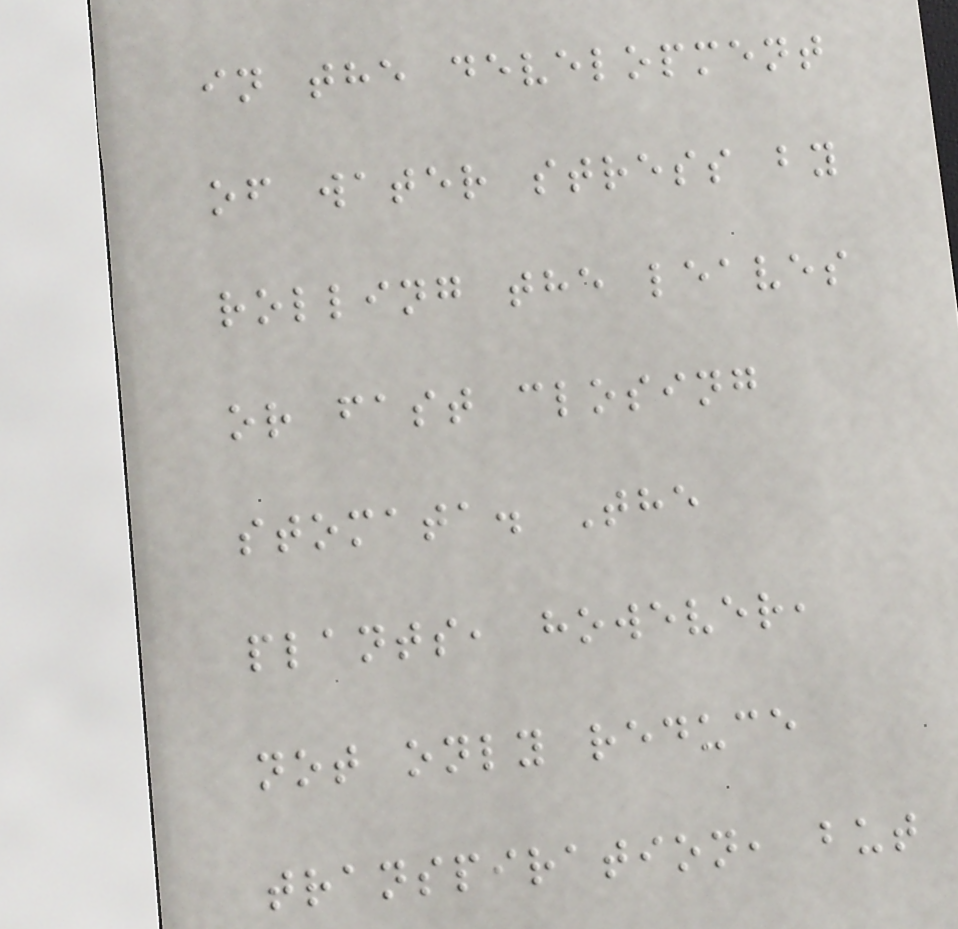in the development
of water stress by
rolling the leaves
or fast closing
stomata. The
plants, however,
not only reduce
transpiration, but
